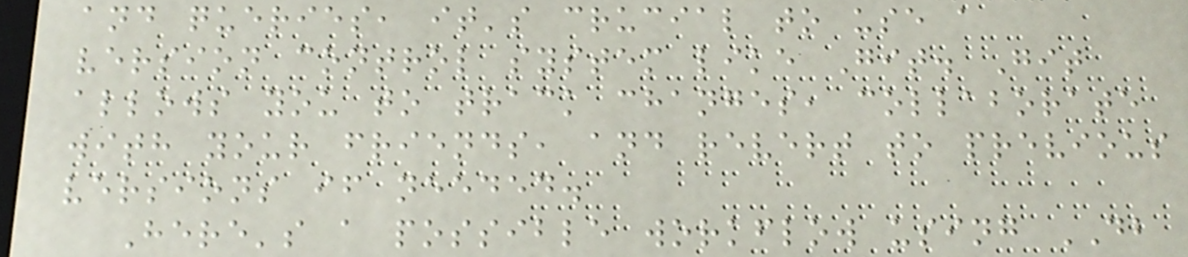and queries, it's crucial to use a
version control system like Git. Git
allows you to track changes, collaborate
with your friends, and revert to previous
versions if needed.
Here's a possible workflow using DB
